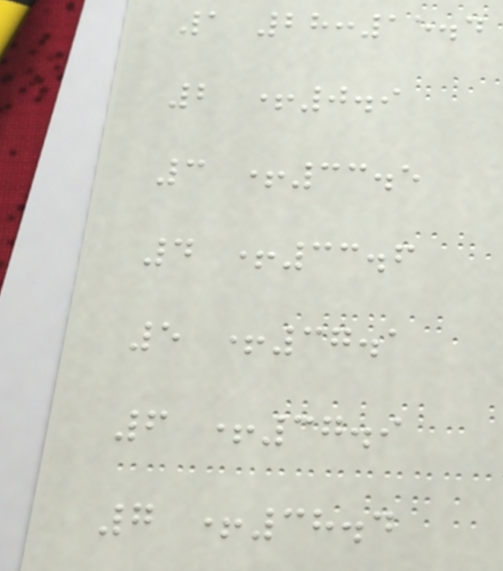1 28:15.4
2 +0.9
3 +33.5
4 +33.6
5 +37.1
6 +37.9
7 +38.4
